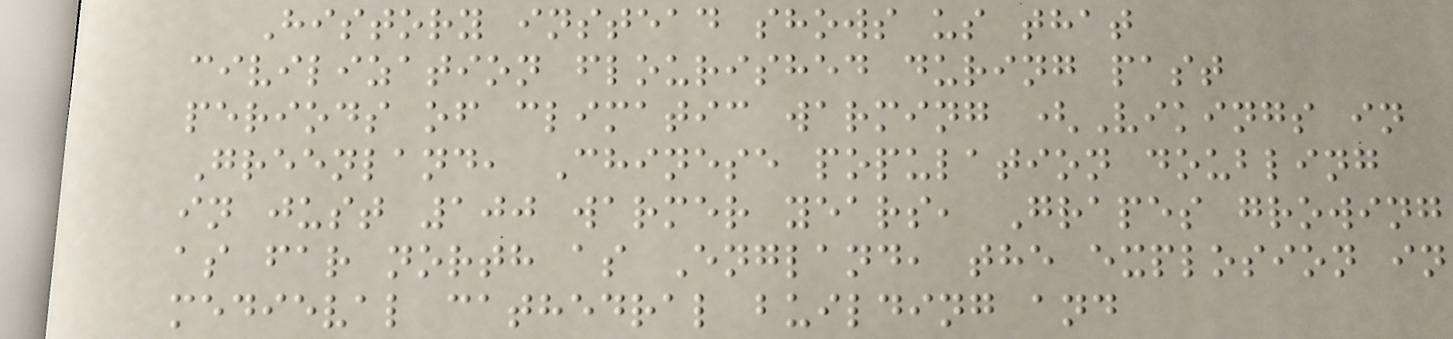History instead shows us that
civilization flourished during past
periods of climatic warming (Vikings in
Greenland, Chinese population doubling
in just 100 warmer years, Grapes growing
as far north as England, the explosion in
medieval cathedral building and
